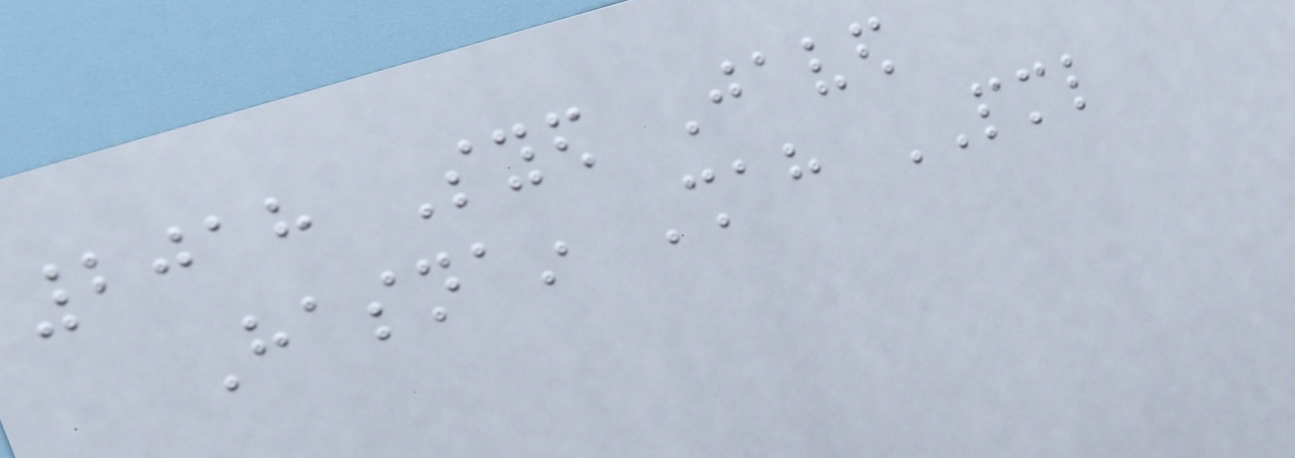2018 Syed Javed
Hasnain Shah PML
